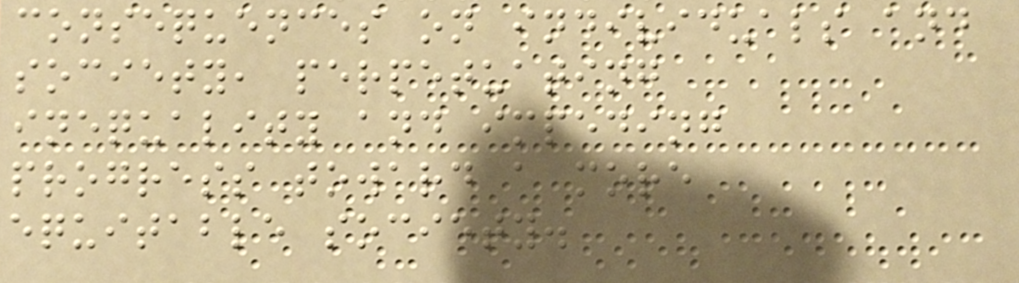consequences on individuals and
society, perpetuating
inequality and impeding
progress toward a more
equitable society.
